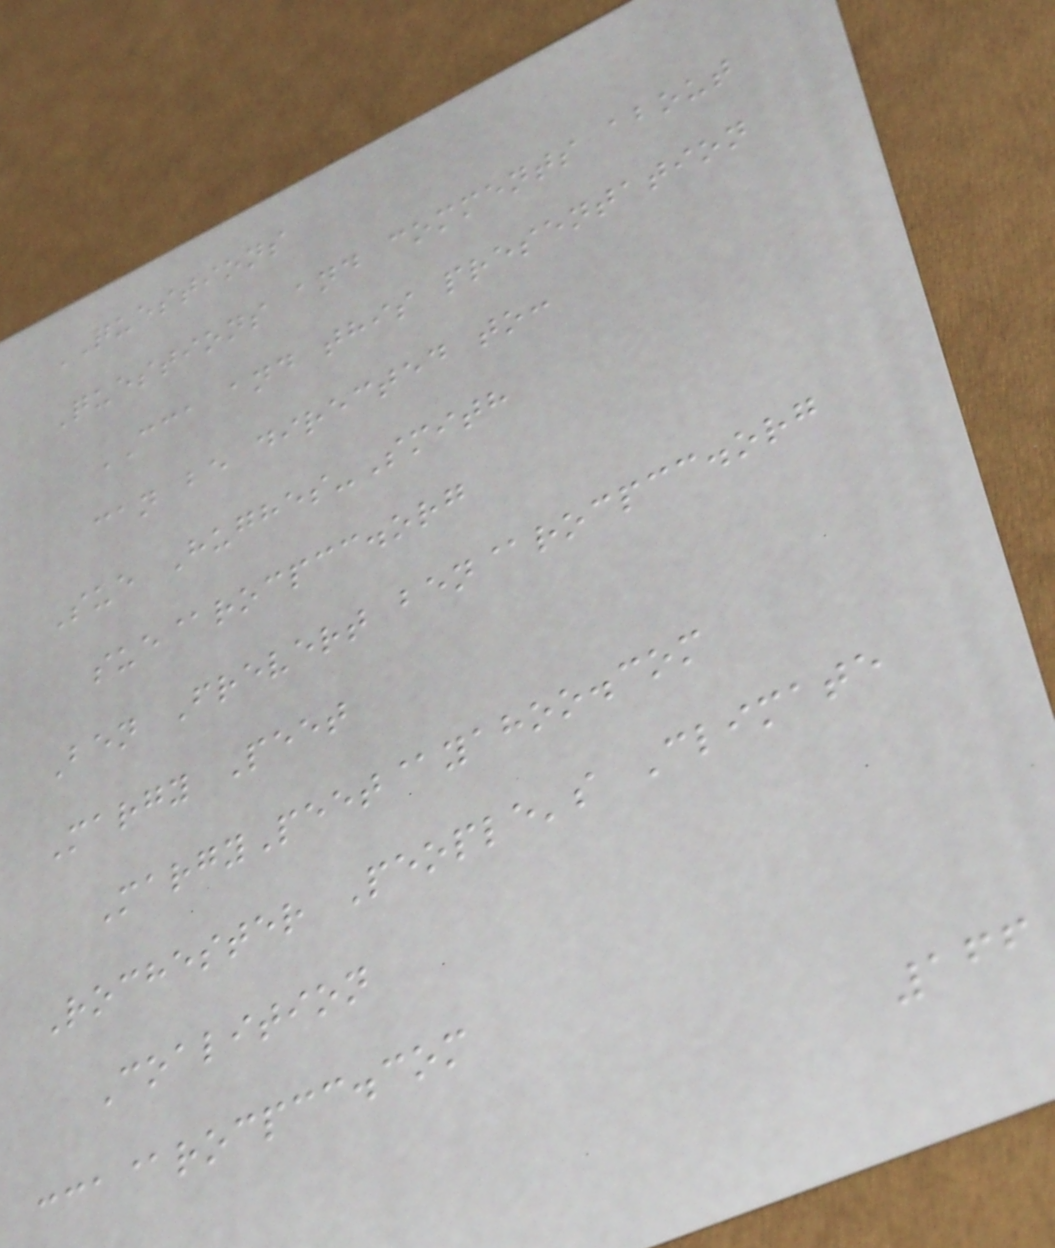QUESTIONS
Questions and comments about
CCA and this presentation
can be directed to:
Sue Hughes-Smith
sue@rocpcc.org
Ben Frevert ben@rocpcc.org
Margy Peet
MargyPeet@yahoo.com
Rochester People's Climate
Coalition
cca@rocpcc.com
166
